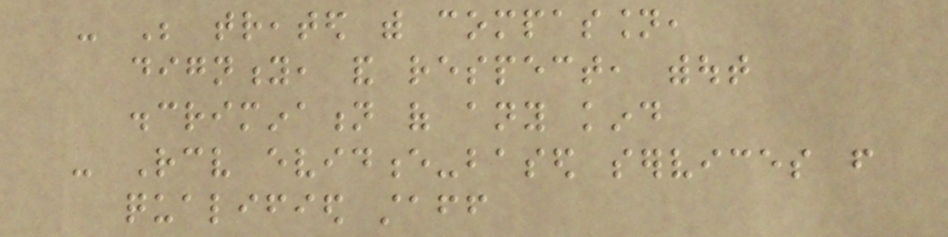- Be treated with compassion,
dignity, and respect, without
discrimination of any kind
- Receive evidence-based services from
qualified staff
